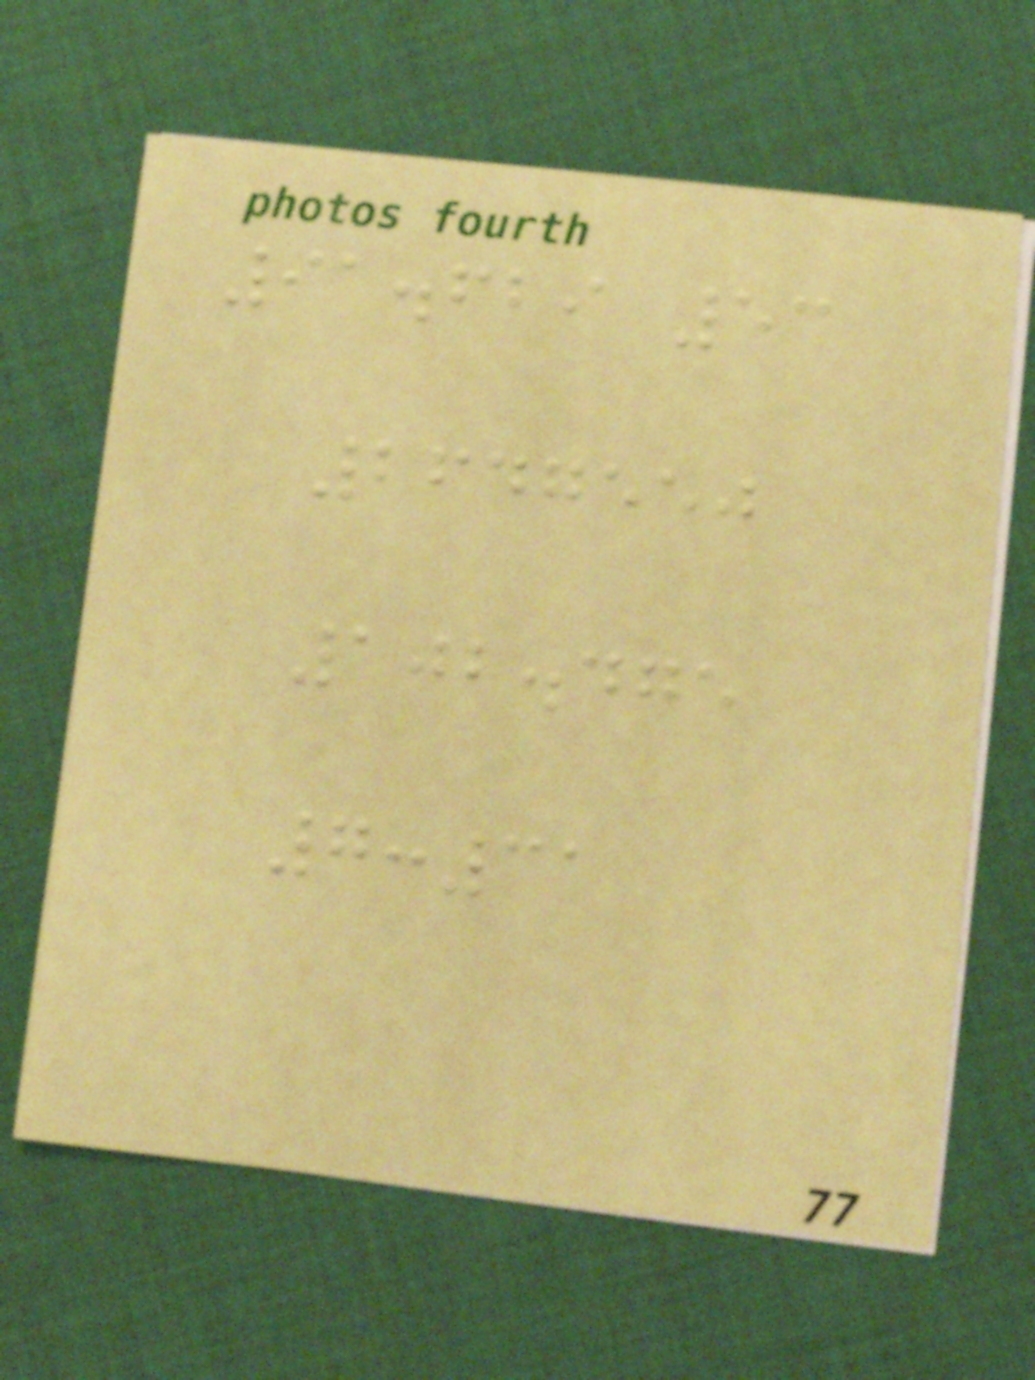91.629 53
2647550
102.475
7:31
